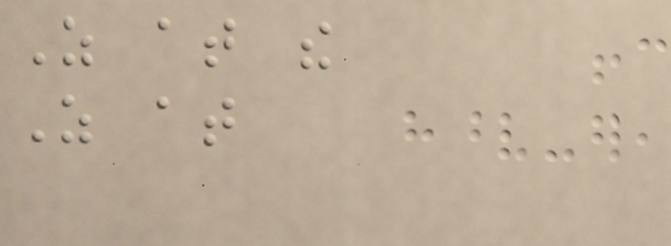As at the
As at
